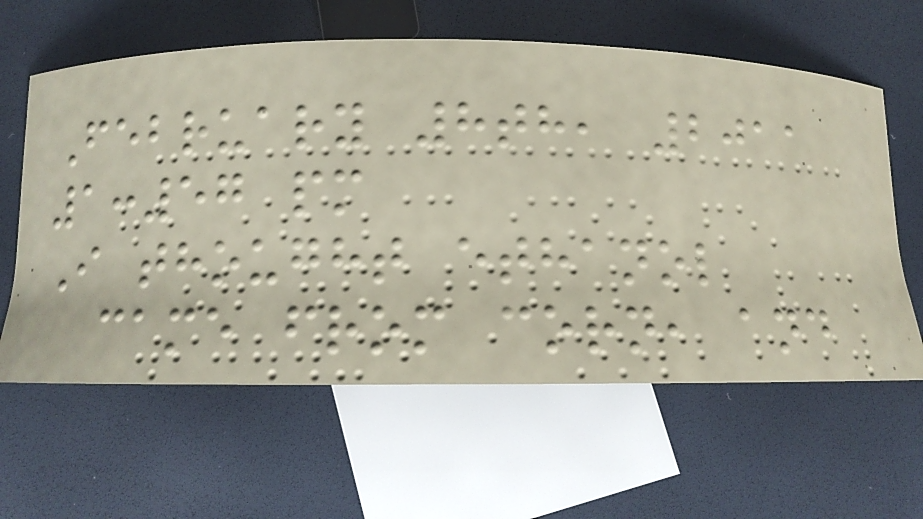February 8th, 2011
1:57 pm
I thought ethanol
came from corn, and
